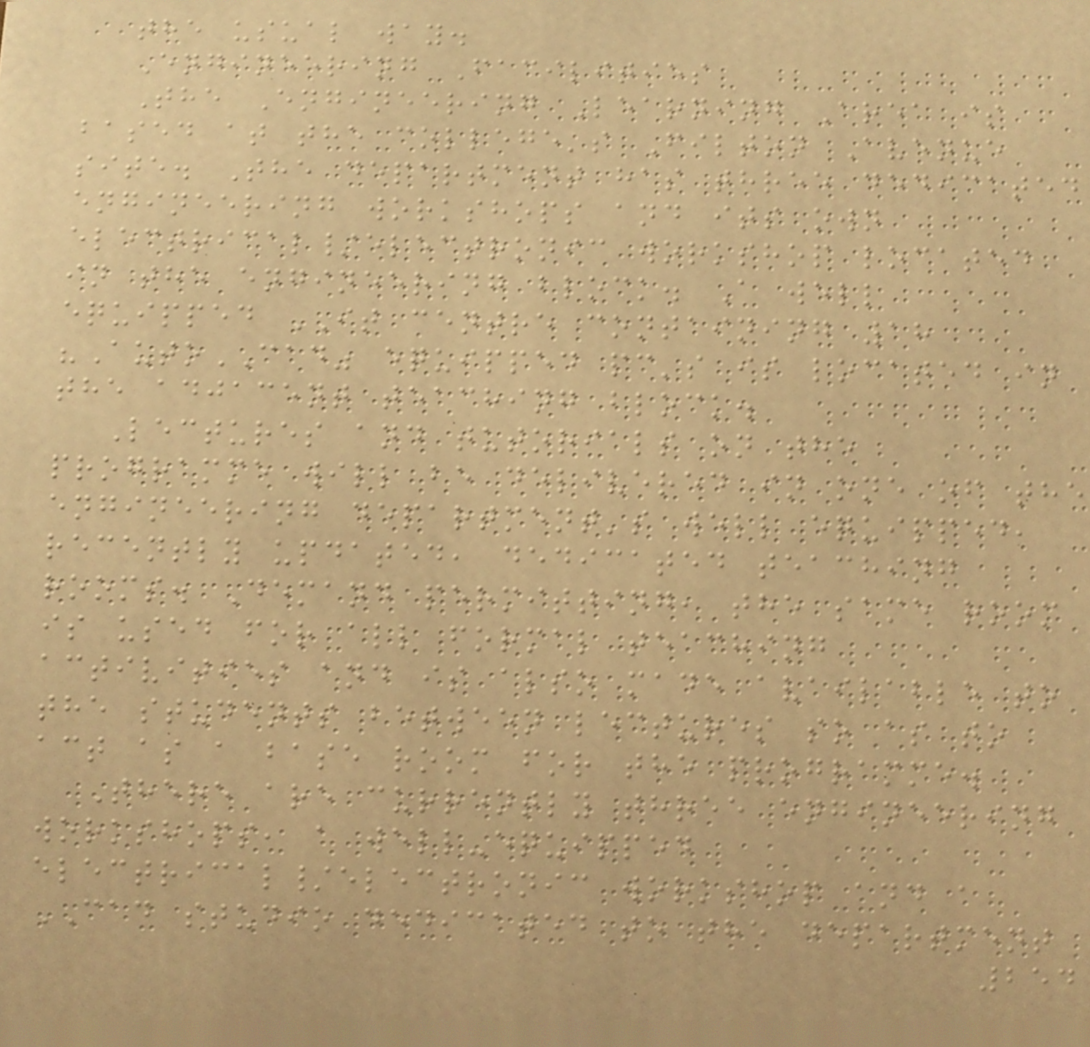the usual way.
Engineering Facilities
The Engineering Learning Area is
based at the college's Filton Avenue
site. The department has three dedicated
engineering workshops and its own
electrical/electronic workshop located
in the engineering block. A well
equipped IT centre containing 18
"AutoCAD" equipped pc's is located in
the adjacent teaching block.
Lectures and tutorials on the
programme will be delivered in one of the
engineering department's well equipped,
recently updated, dedicated teaching
rooms. Demand permitting, the same room
is used for all formal teaching
activities and is also made available to
the students between lectures so as to
act as a base room for the programme.
There are currently three engineering
workshops, a well-equipped
electrical/electronic workshop and a
CAD studio dedicated to the department
254
